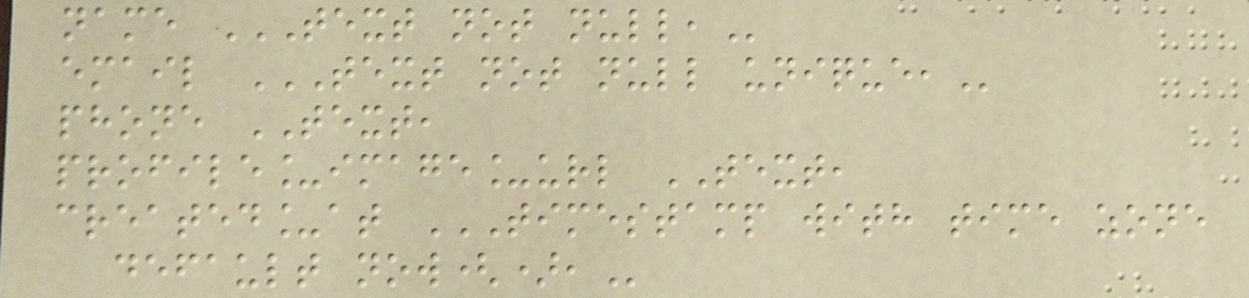name TEXT NOT NULL,
email TEXT NOT NULL UNIQUE,
phone TEXT,
profile_image_url TEXT,
created_at TIMESTAMP WITH TIME ZONE
DEFAULT NOW(),
